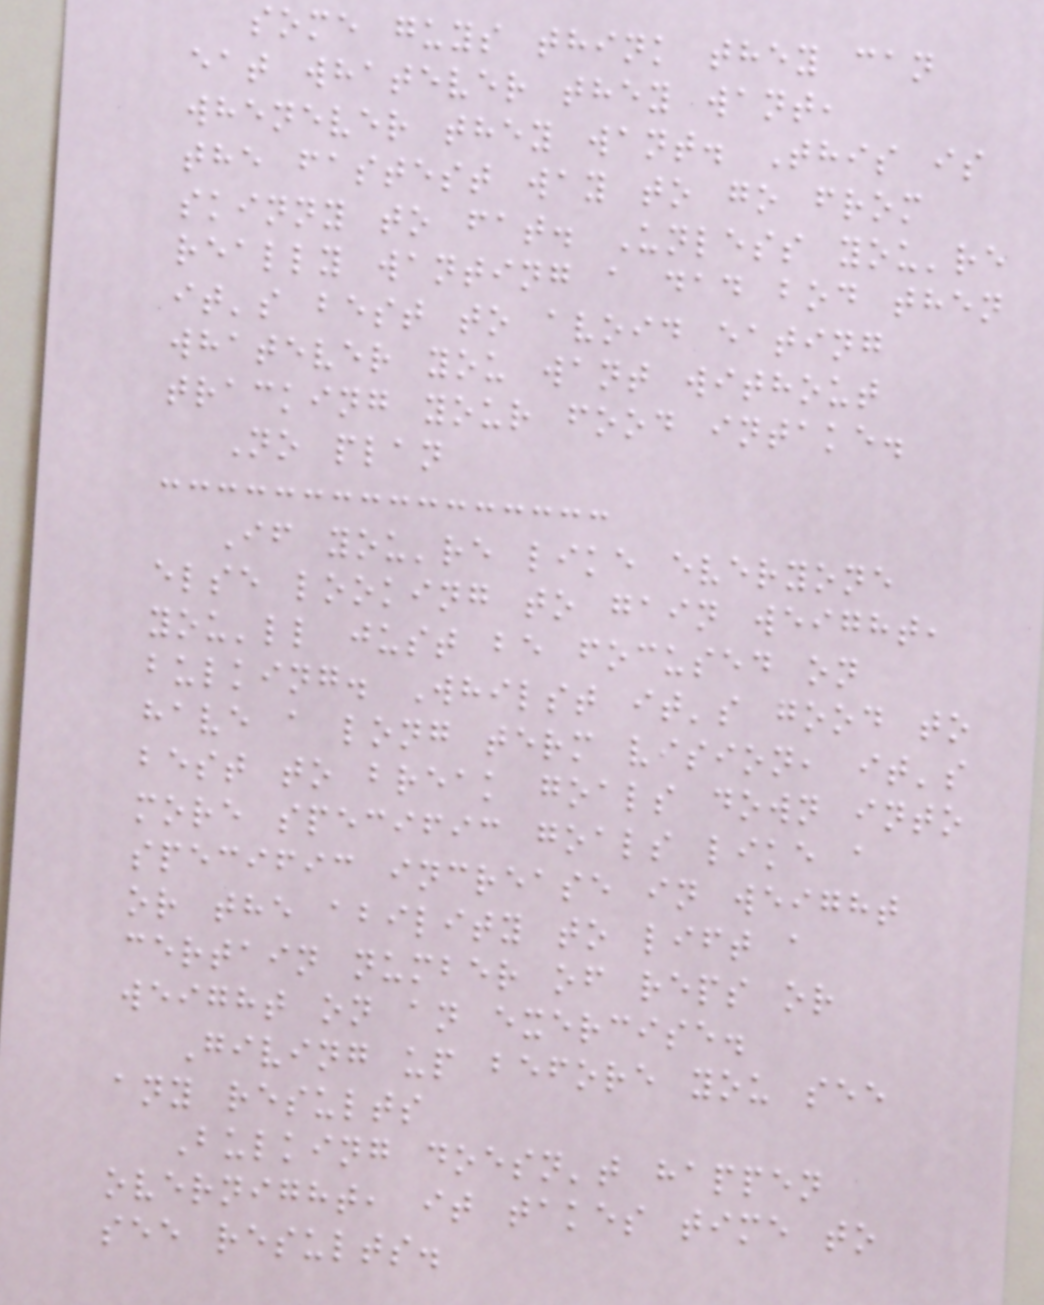some guys think they can
eat whatever they want,
whenever they want. This is
the fastest way to go from
skinny to fat. Unless you're
really wanting a dad bod then
it's best to avoid eating
whatever you want without
tracking your food intake.
No plan
If you're like everyone
else looking to gain weight,
you'll just be focused on
bulking. Whilst it's good to
have a long term vision, it's
best to break goals down into
more specific goals like a
specific increase in weight
or the ability to lift a
certain number of reps or
weight on an exercise.
Giving up before you see
any results
Bulking doesn't happen
overnight, it takes time to
see results.
